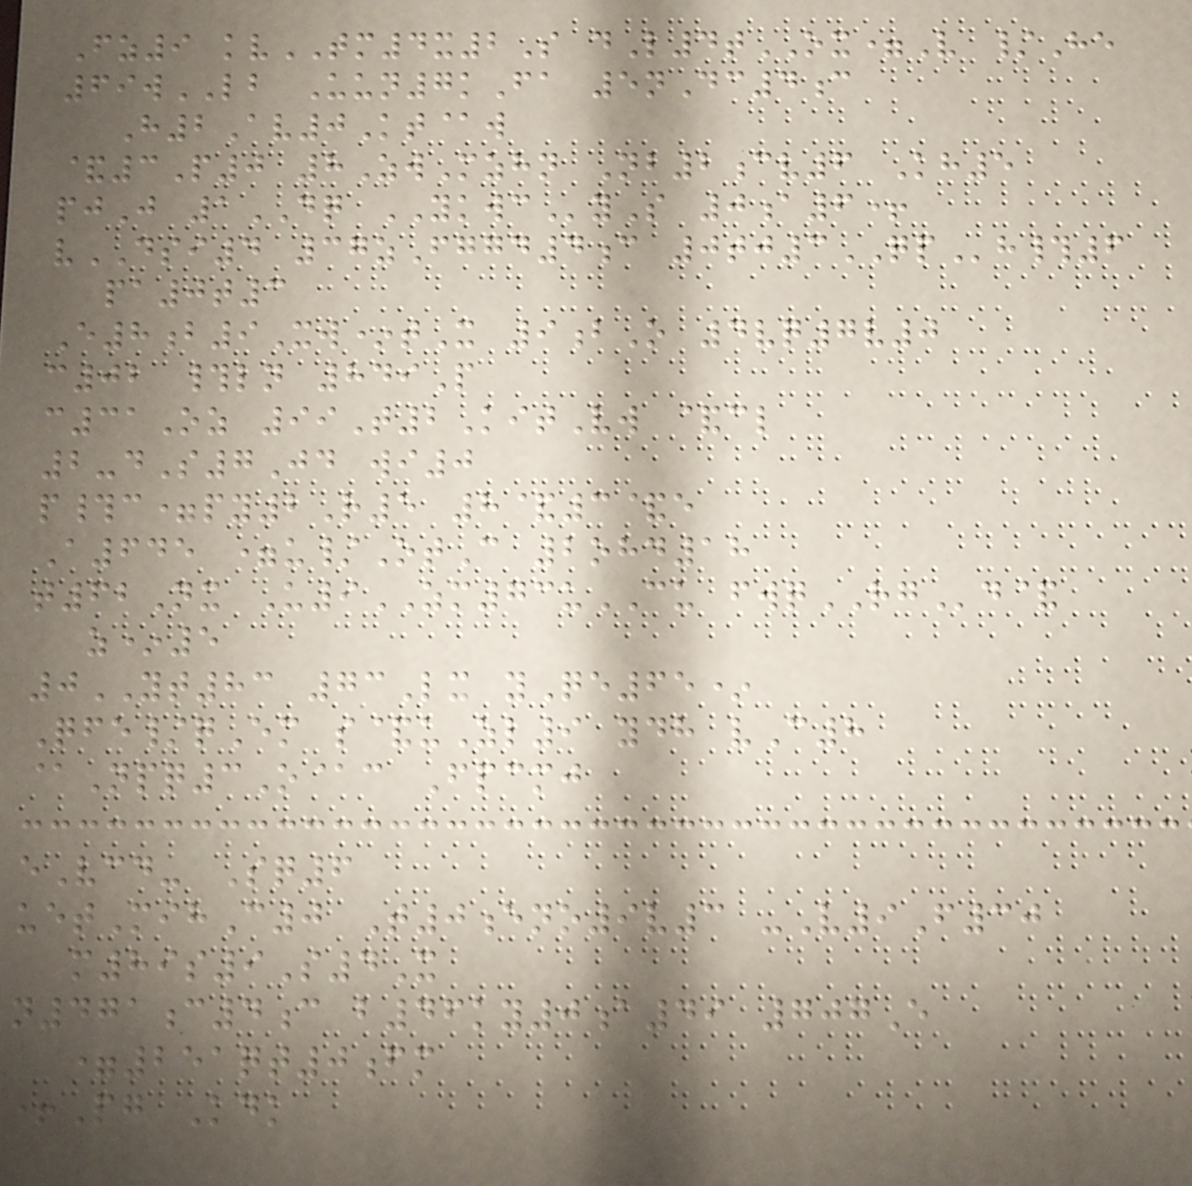Fz9 kvTM4x2S dL4tOX=V /He
69wLB Uun7kFa 5nDc4c
H2Av0Kt@w
&3P0 8ZwMzhn Nb2cv6 Kh5
pjJ 1DQ YKWCyS 0a6+
vDSI4 37zFggd4c 0tj3QPh#6
pa0t3
E8b9Xw*tX 9bO 4vq7v0
c02 #ln 849P
c31Oz 99T2KitVw &cl
2-dS7Jd wi0
p#c=py2R5 8&3&e
A645 =u/OtC 2ohd18
t62Nx U9ZM73uCU fwqRGd&
z*5
0YT83 73Lx yQe65*
Qfe/qEm s&uZl9 ydh vC8
@Npq3O@c Fpcmj
eVcd- Sq6
uetMihC0 T0eno9v3 -V9F30
m89s9S4X
n471c4c b46ky0a49 707E
=251qt0fm
+Pg Kdk
